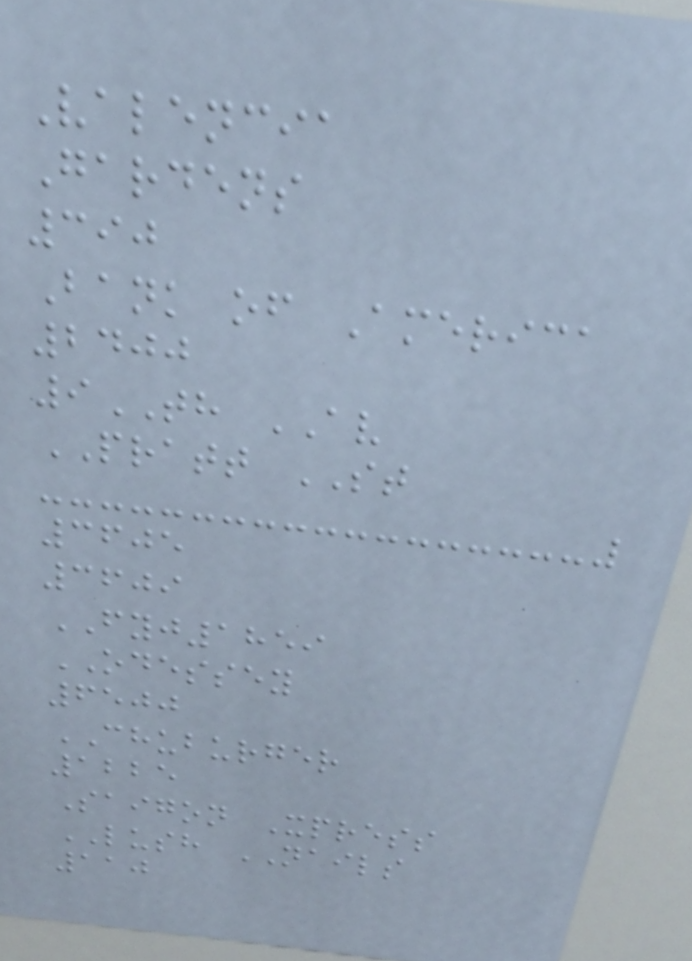Valencia
Gardens
390
Bank of America
2400
9TH AV
PRATT ST
3605
3609
FYJ1859
ODESSEY
6500
CHUBURGER
1225
Saigon Xpress
LUSH NAILS
110
